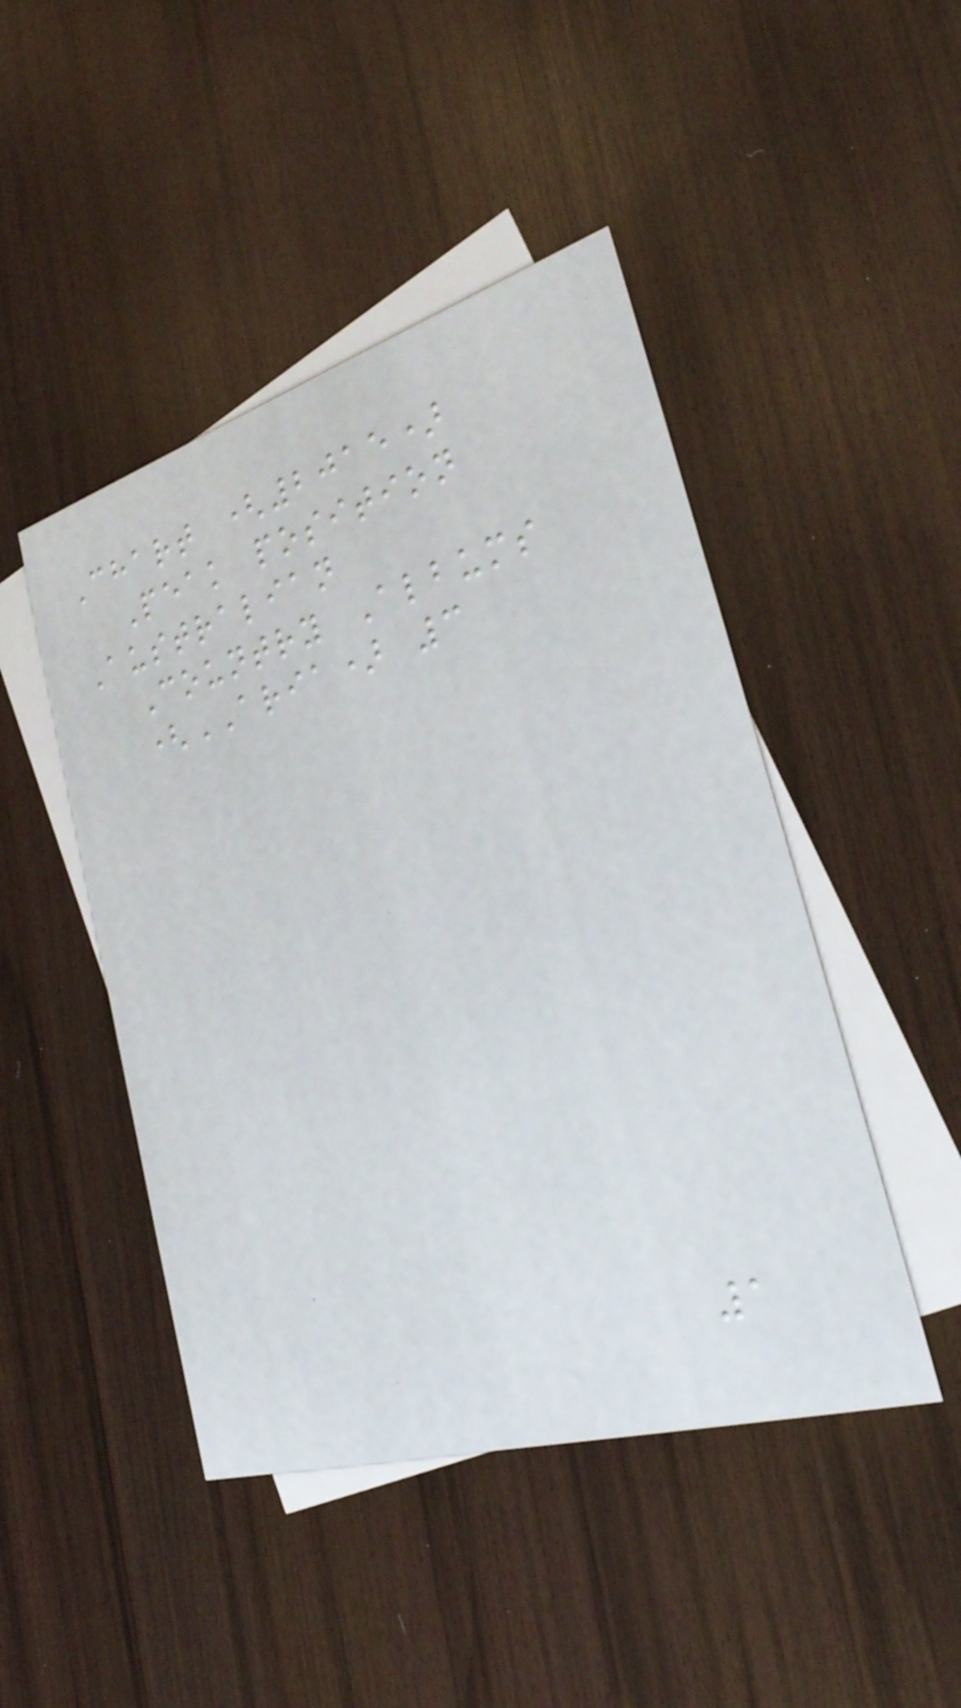Chart (2015)
Peak position
Australian
Country Albums
(ARIA) 3
1
